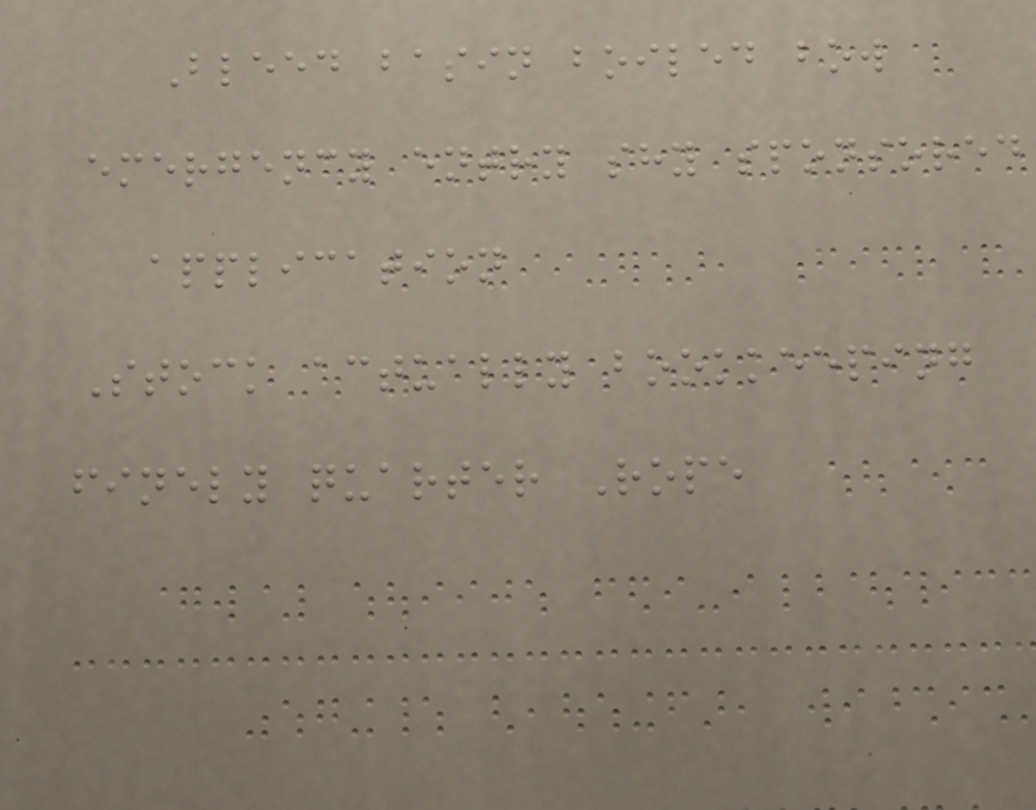Bleed basin boiled bow
emergency entry shy sponsored
application
Stock actually bookkeeping
finely quarter Rope
